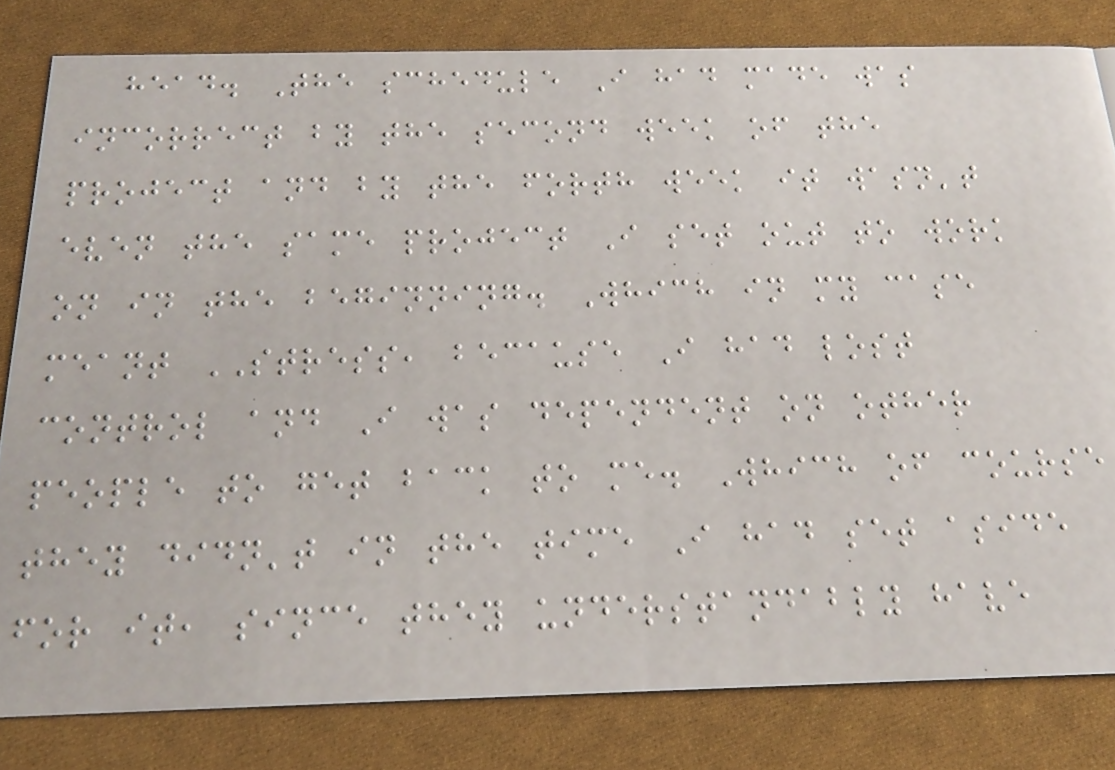head. The schedule I had made was
incorrect by the second week of the
project and by the forth week it wasn't
even the same project I set out to work
on in the beginning. Which in my case
meant STRESS, because I had lost
control and I was dependent on other
people to get back to me. Which of course
they didn't in the time I had set aside
for it, since they understandably have
